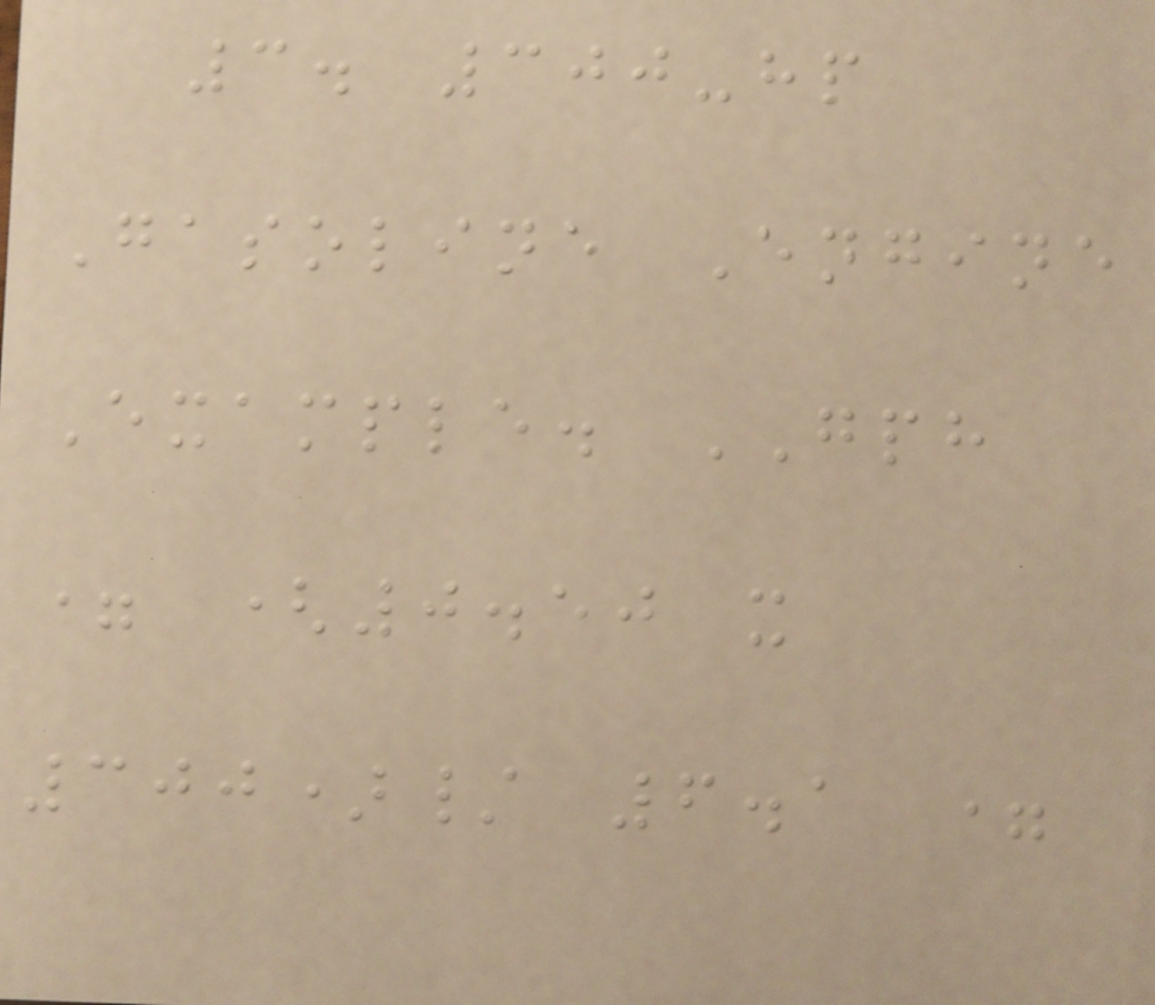3. 300-hp
Gasoline Engine
Example. GPH
= (0.50 x
300)/ 6.1 =
